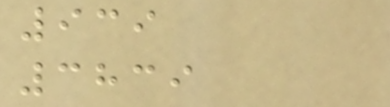939
3839
